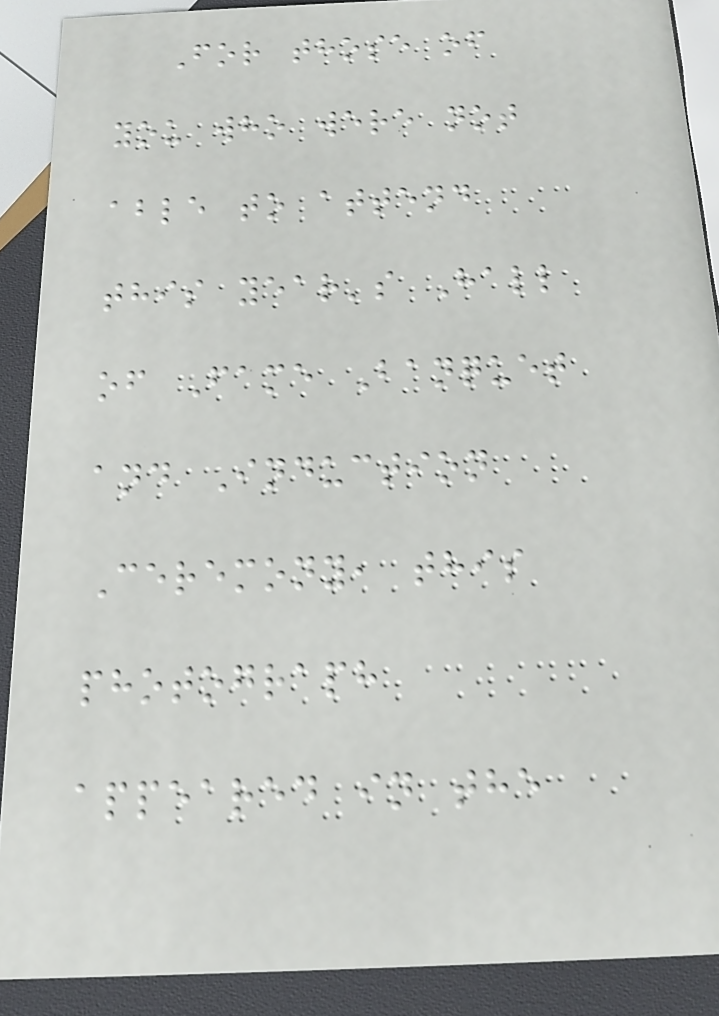For those of
you who were not
able to attend
this year's Hall
of Fame Banquet
and Induction
Ceremony, this
photograph
appeared in the
